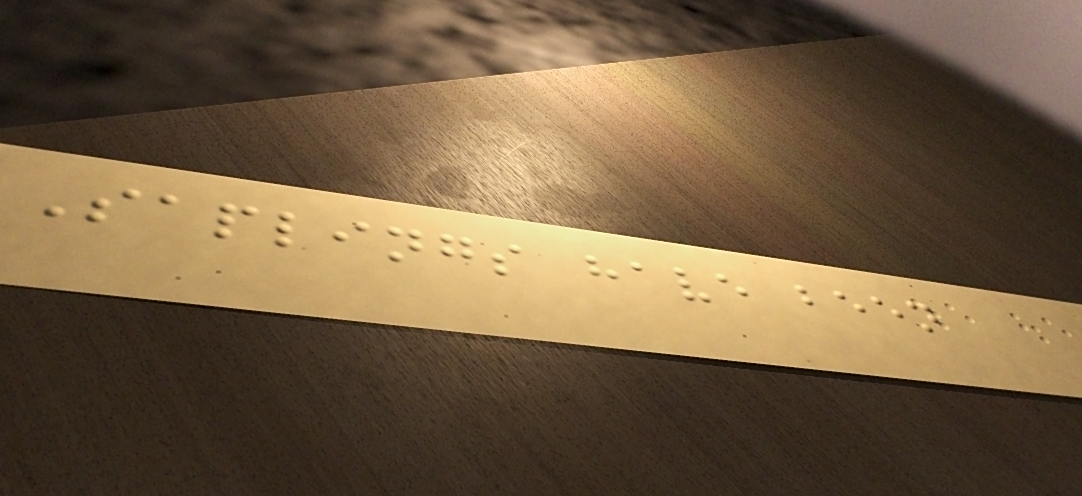Saplings have been
